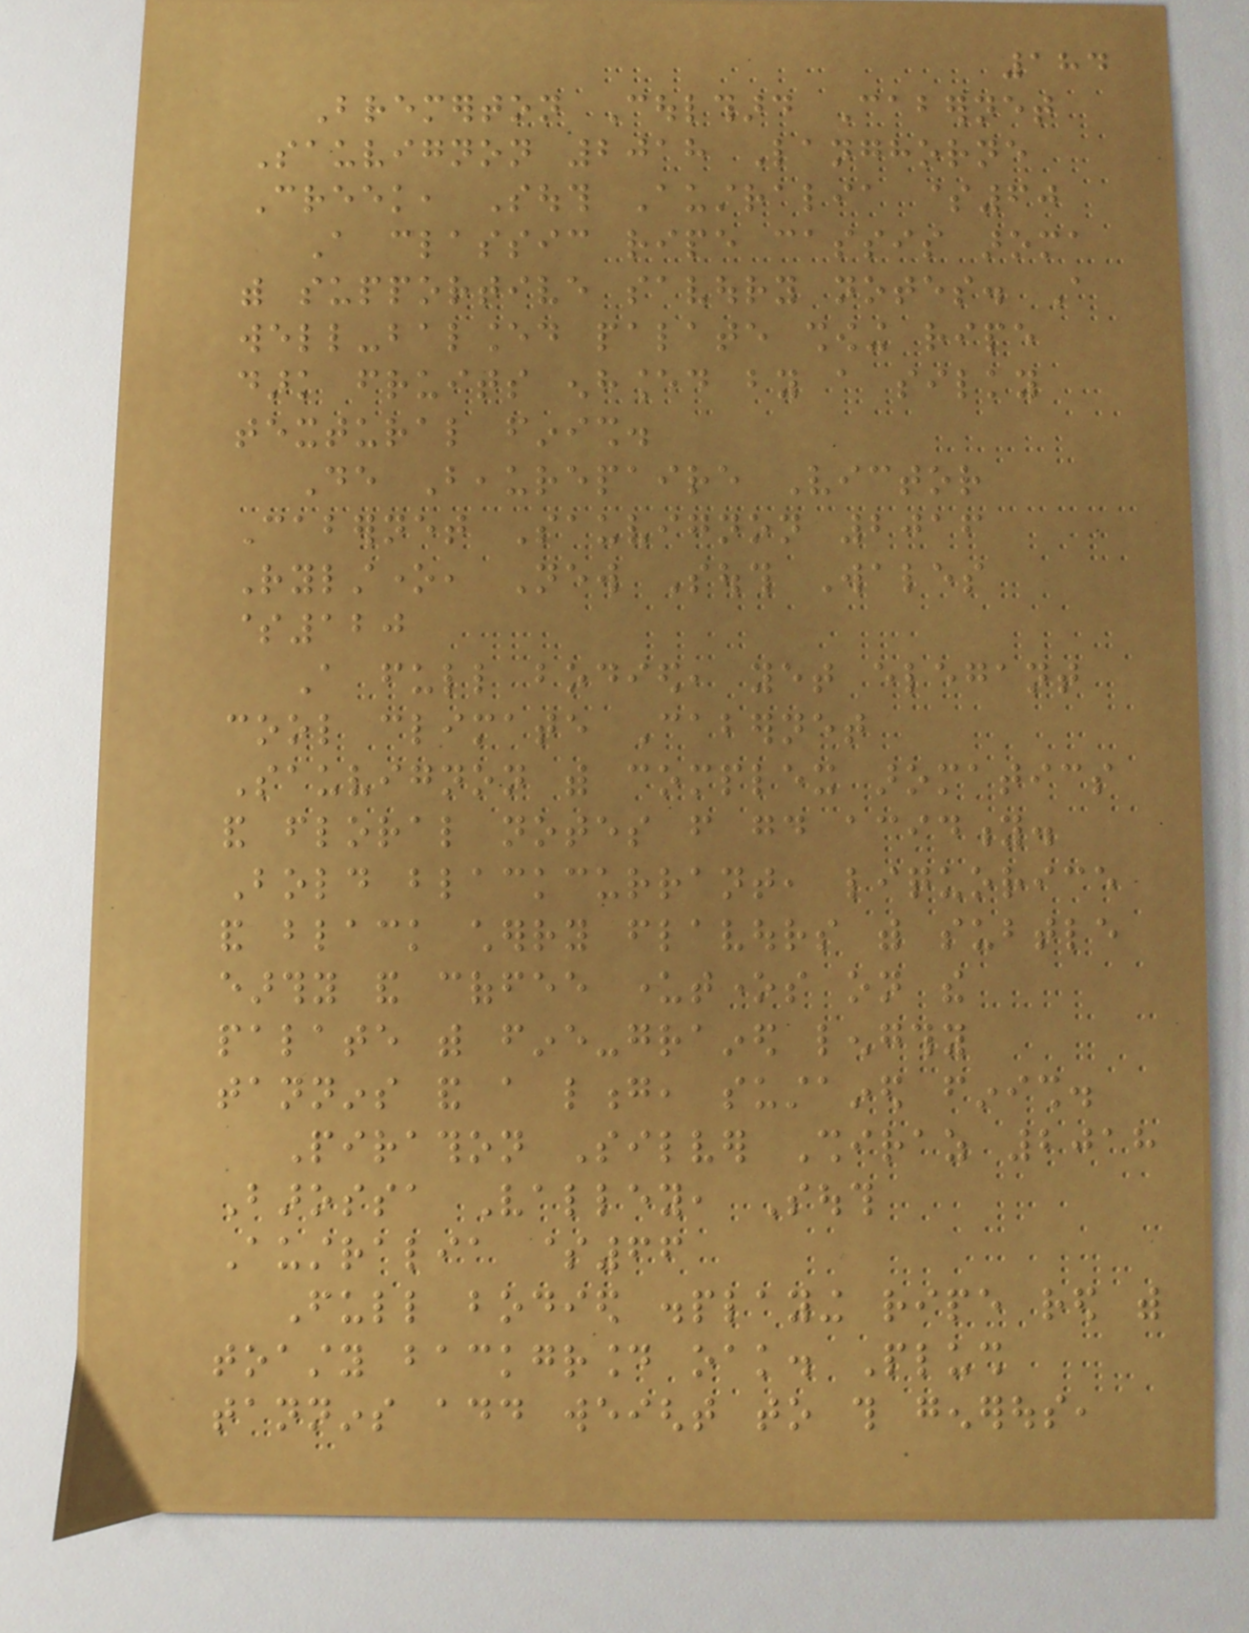184
Bremerton Coulthard Cabernet
Sauvignon 2018 Langhorne
Creek, South Australia $60
A classic ripe cassis aroma
with supportive savoury notes. A
well-balanced palate showing ripe
dark fruits enhanced by a silky
textural finish.
De Beaurepaire Victor
Cabernet Sauvignon 2016
Rylstone, New South Wales
$120
A full bodied, yet elegant
cool climate Cabernet
Sauvignon with complex aromatics
and floral notes from good acidity.
Bold blackcurrant, liquorice
and black cherry flavours with subtle
earthy and coffee undertones on the
palate with fine-grained lengthy
tannins and a long, sustained finish.
Pirathon Silver Shiraz 2018
Barossa Valley, South
Australia $66
Full bodied displaying ripe red with
toasty background oak. Plush
tannins add weight to this generous,
